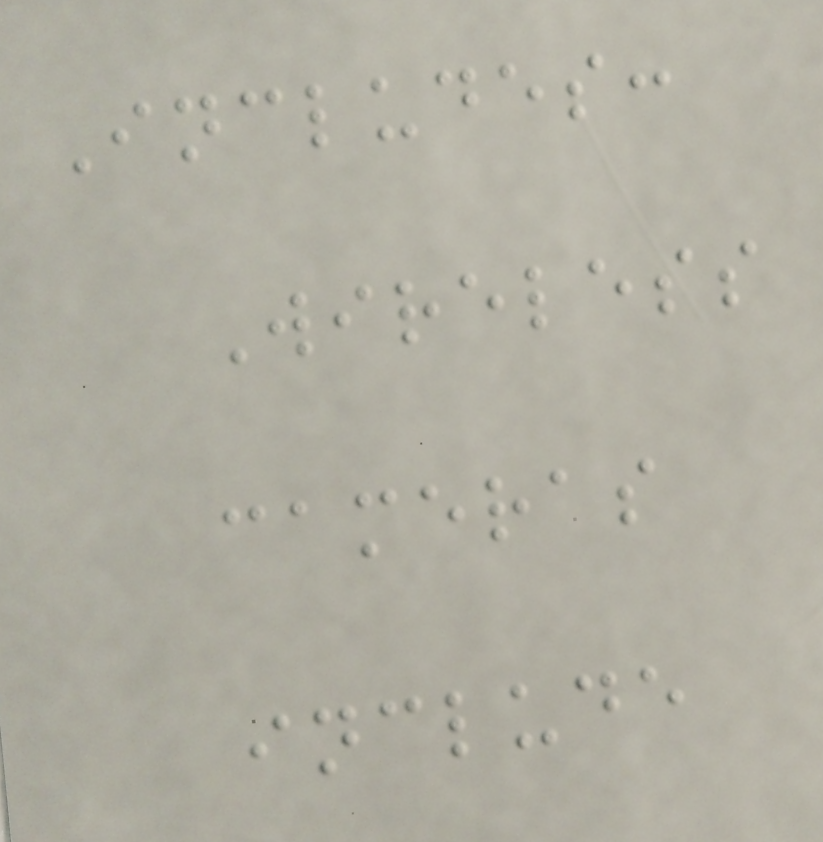Includes:
Wireless
cameras
include
